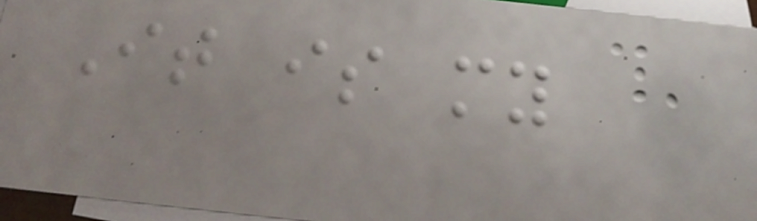It is my
